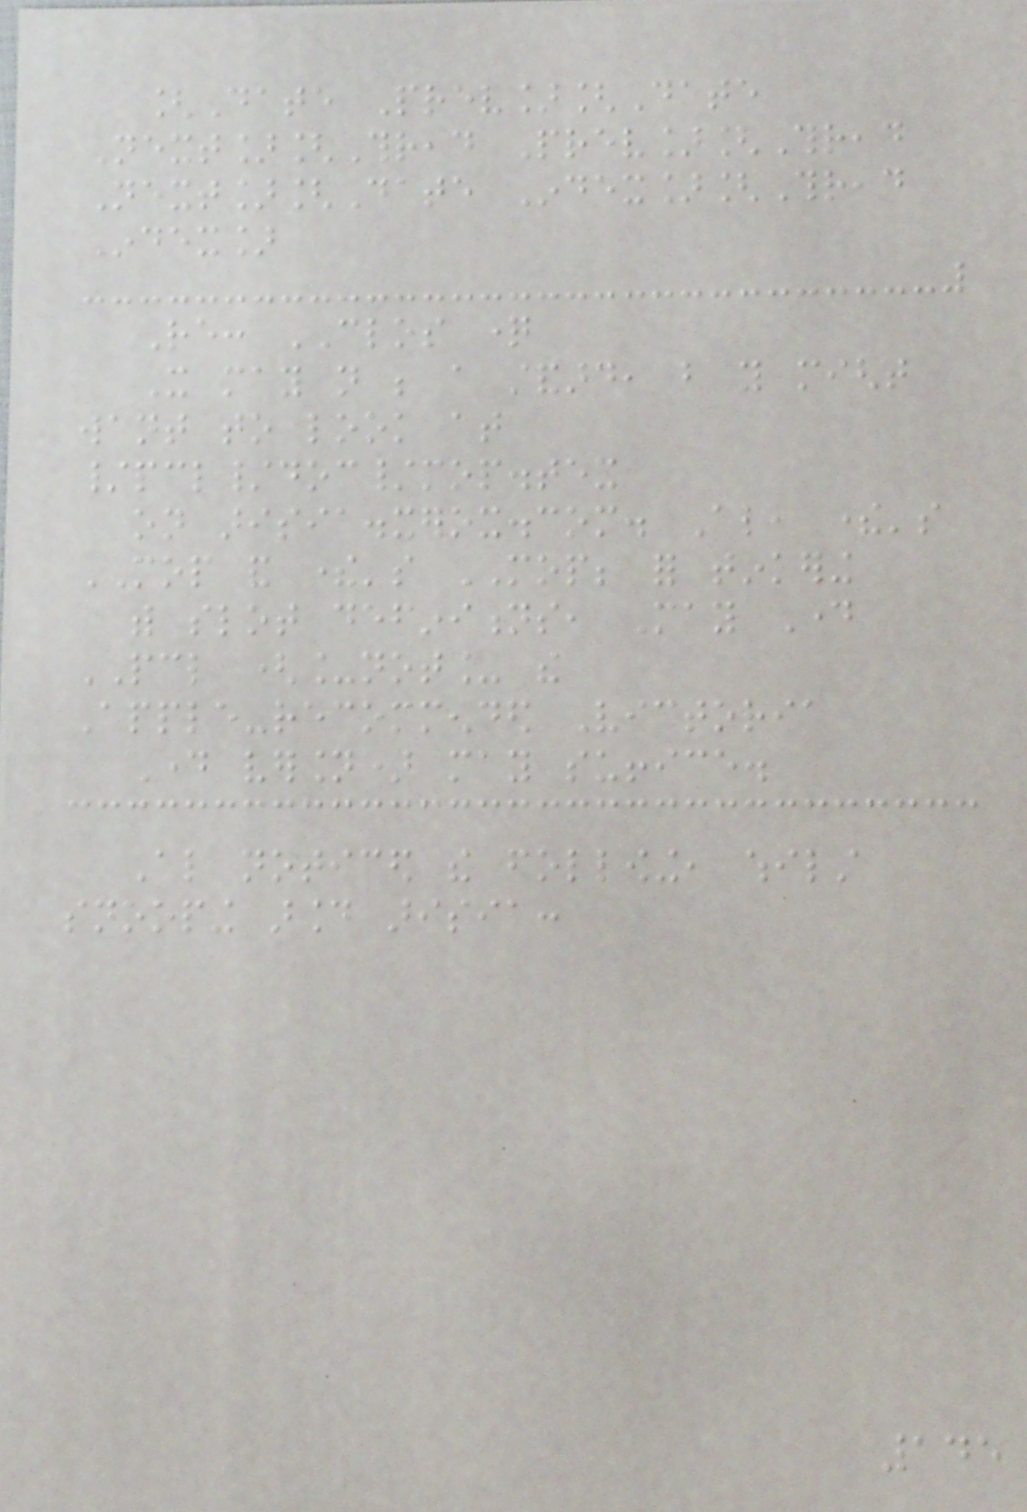[Date Prev][Date
Next][Thread Prev][Thread
Next][Date Index][Thread
Index]
Re: CLOS question
It may not be a standard, but you might
want to look at
/pcl/doc/mop.tex
on arisia.xerox.com. Also, there's
MOP and there's MOP; for tinkering
with slot definitions, May Day
PCL (_not_ the
Apple-recommended Victoria
Day version) may suffice.
Also noticed the following, whilst
snooping around arisia:
145
